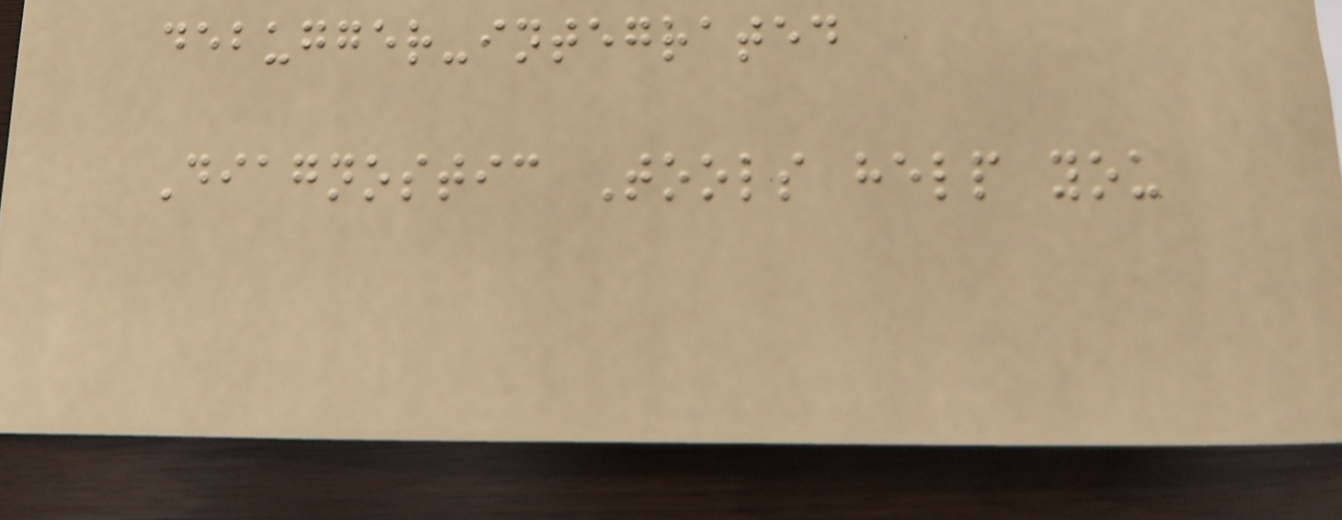debugger-integrated
Diagnostic Tools help you
